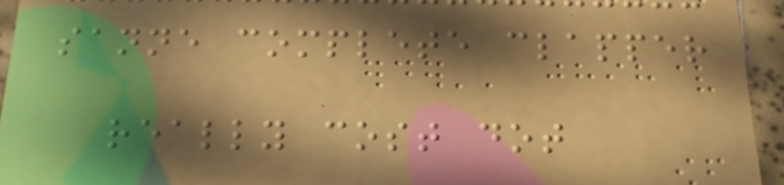sanne complete clapper
really cost dot
